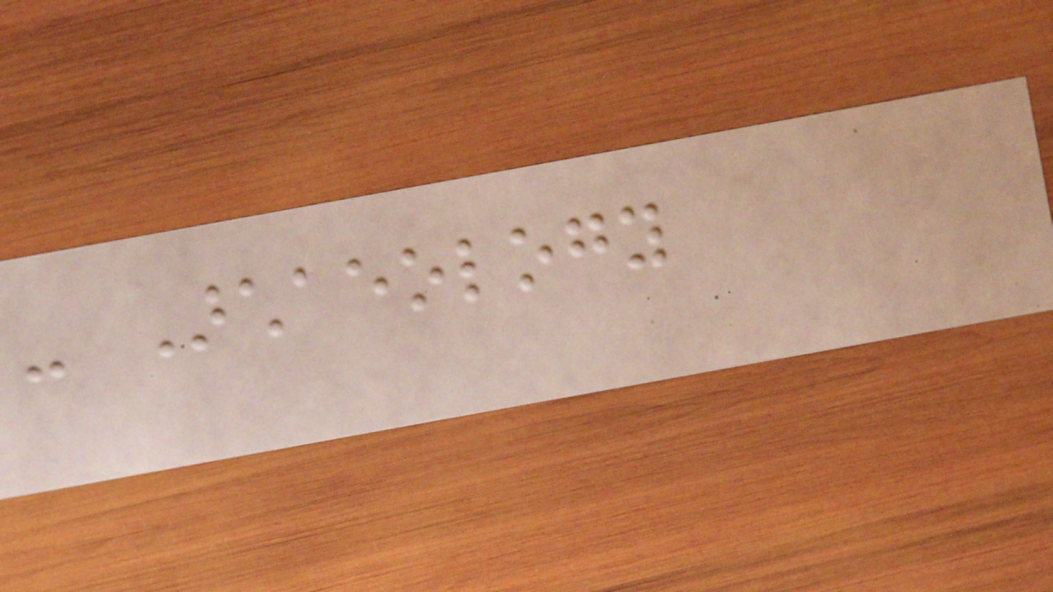- Archaeology
